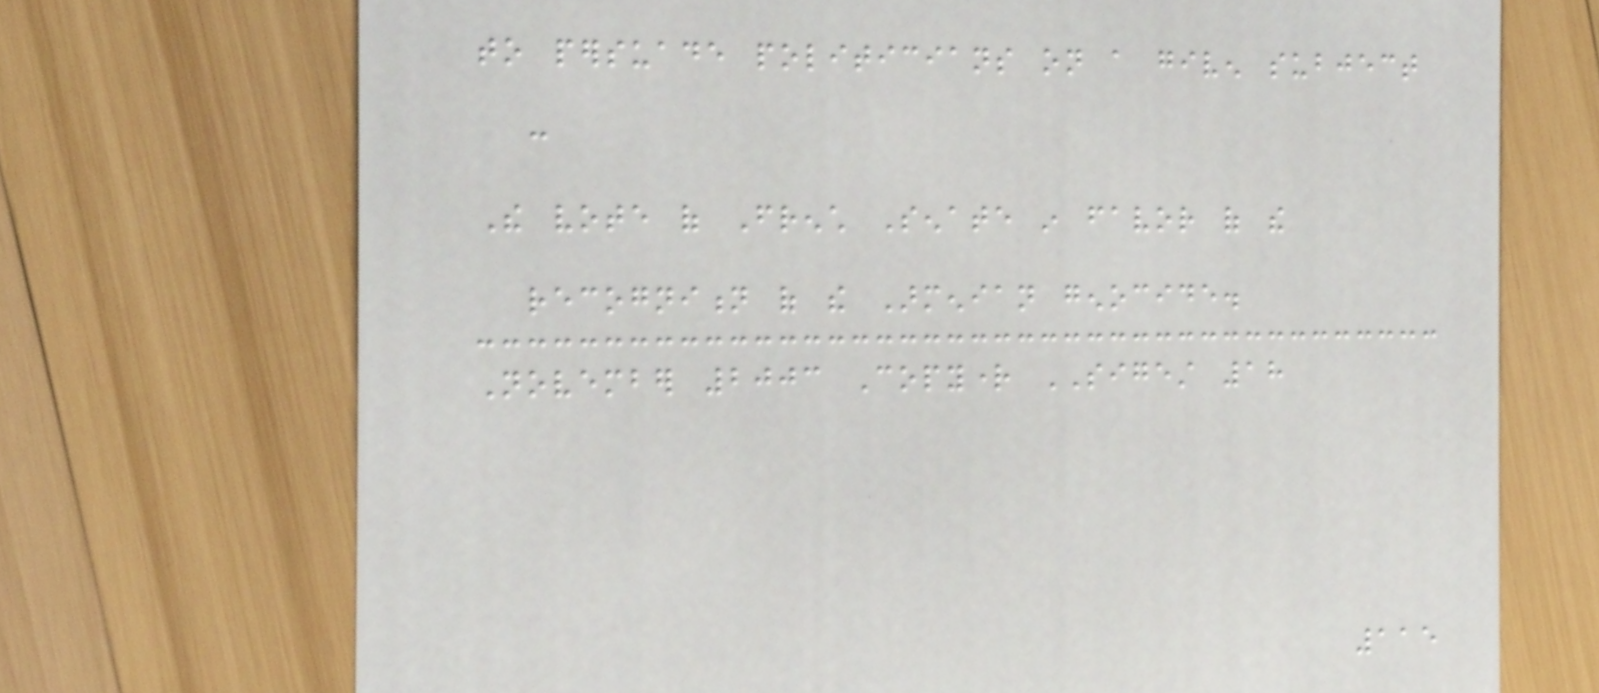to persuade politicians on a given subject
:
The vote of French Senate in favor of the
recognition of the Armenian genocide.
November 2003 Copyright SIGEST 18
115
